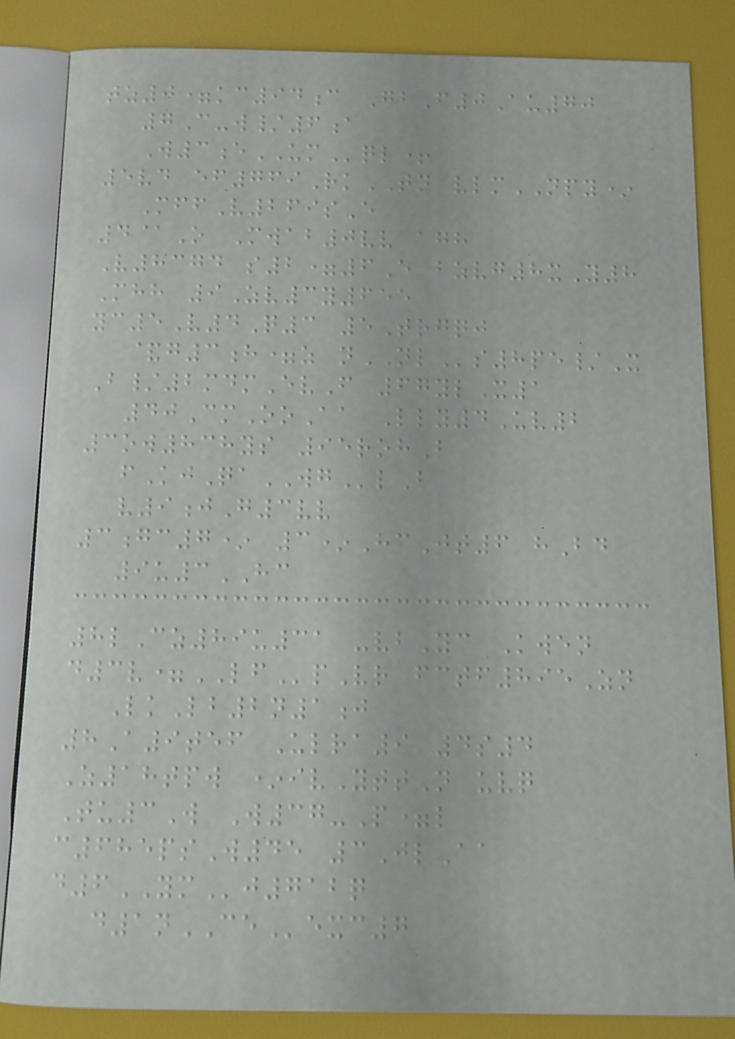tz0=kc94c GbF0Au70
7C-w/6a
W3eUMql+
5vd ef769RkTN vlmNPY*
MffV269sE
4@O Mwab0vv agh
V8374 s2=6E bzvg8xY8
Mhh 9Zv3y655
yc5V4Q3 5Trgqj
&g3h=z nNLs8pe/X
B/2mdmEvF 67ylX1
40CmOoAa Lly4Uv2
3ow838ys 95rohB
fKjQaWGlB
v9jG3vv
3gc7* 3*HcJt6 hBd
9u3HC
8lCz89u31 -vbYc Kwen
d3v=LFpVr fctf895Zn
LkLb2n1j
8A9tef Ulra9 4s4
Z18tpw *ivYttN uvq
Tu3W W37-P=l
c685psW45 3JlAa
d6YMj712q
d1nCEexc7
